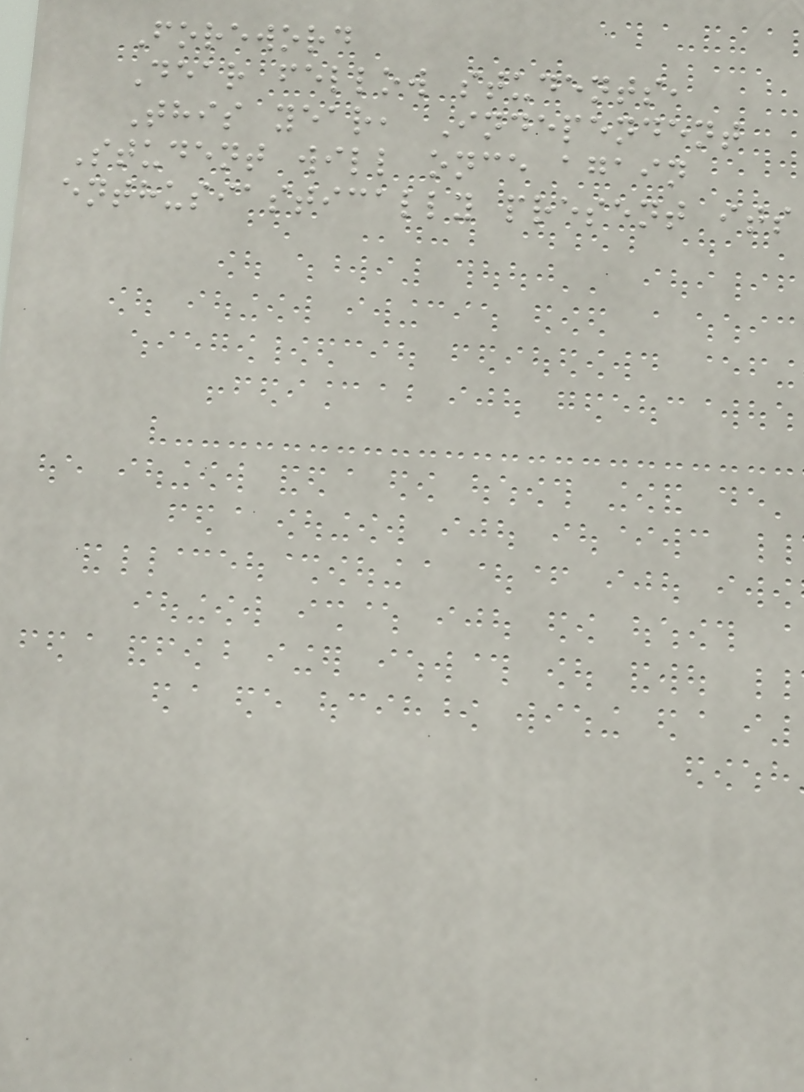Foreword
Dear fellow students,
This year, Independent
Student will once again
enthusiastically present its
